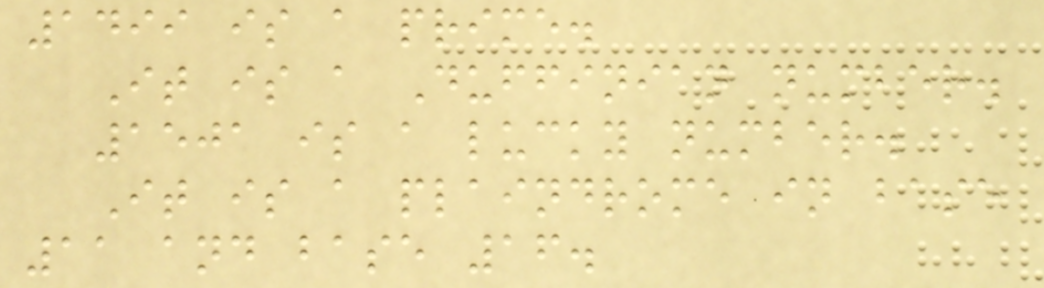1499 is a prime.
It is a Duffinian number.
1501 is a lucky number.
It is a plaindrome in base
11 and base 16.
